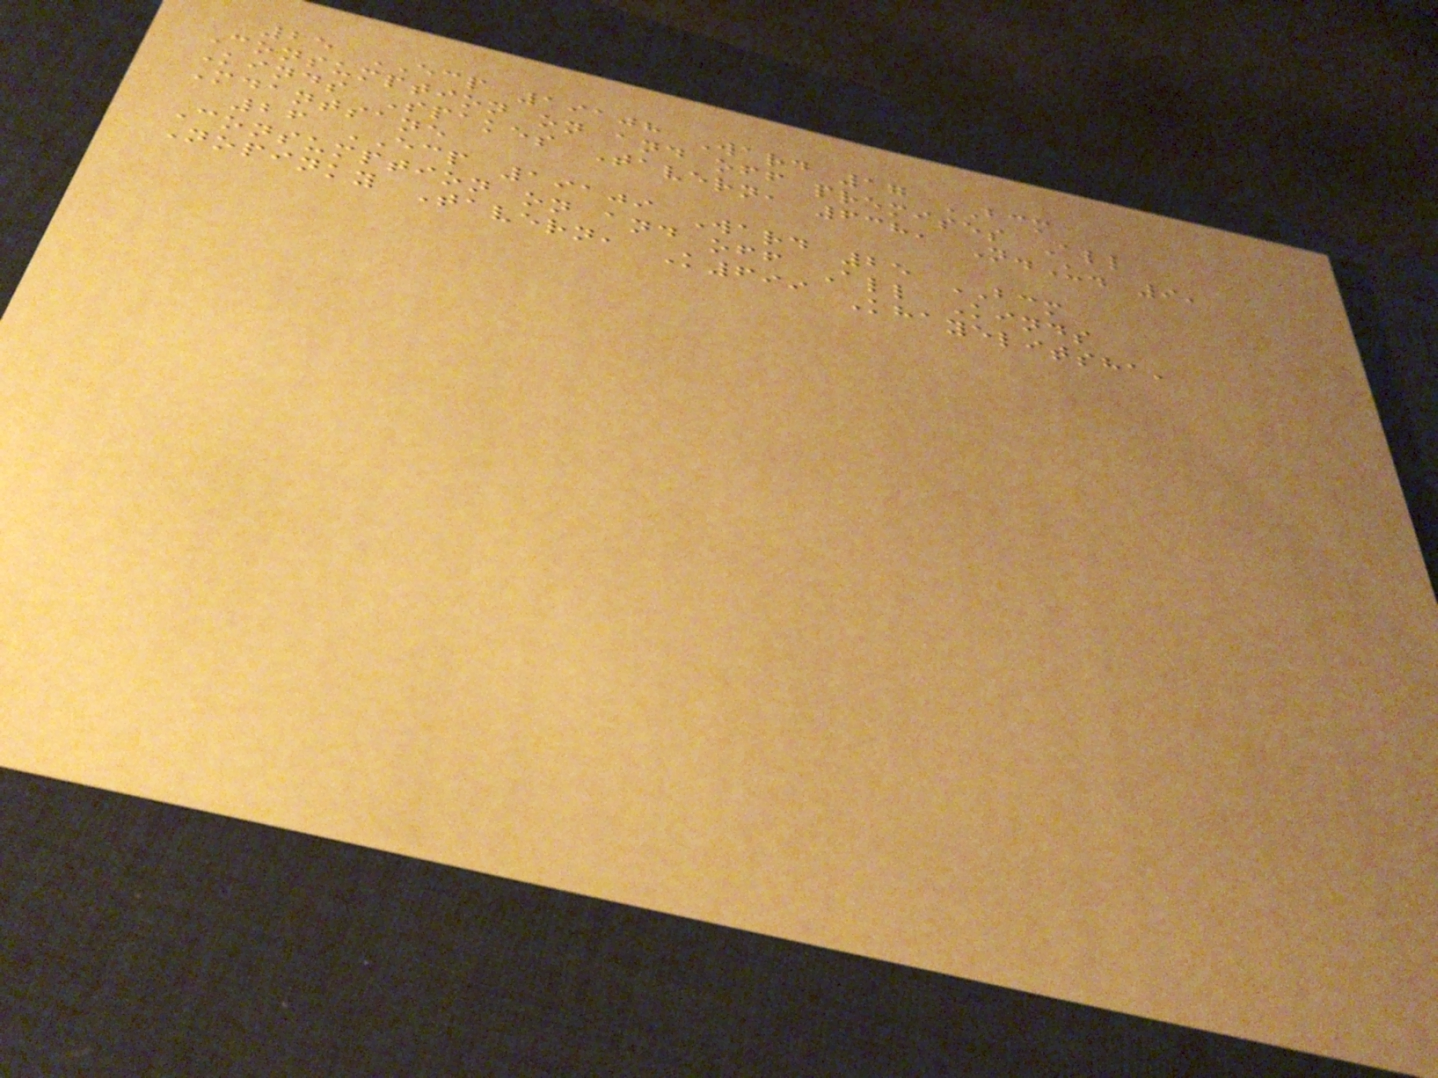25 ECP 19108 Ward 17 BCM
Consumption on and off premises All
Kinds Spakes Tavern, 638, N.U. 9,
Mdantsane
26 ECP 19109 Ward 25 BCM
Consumption on and off All Kinds
Nopinky Tavern, K699 Khayelitsha,
